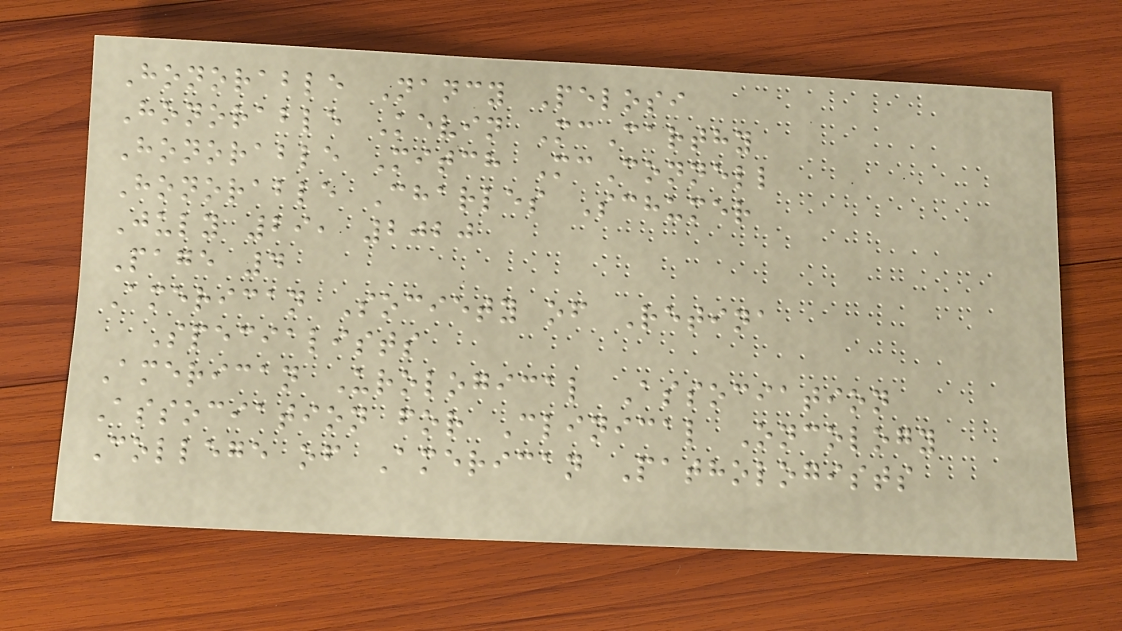Honorable Nancy Pelosi
Honorable Kevin McCarthy
Honorable Mitch McConnell
Honorable Charles Schumer
July 29, 2020
Page 4
American Society of Retina
Specialists
American Urological Association
Association for Clinical Oncology
College of American Pathologists
